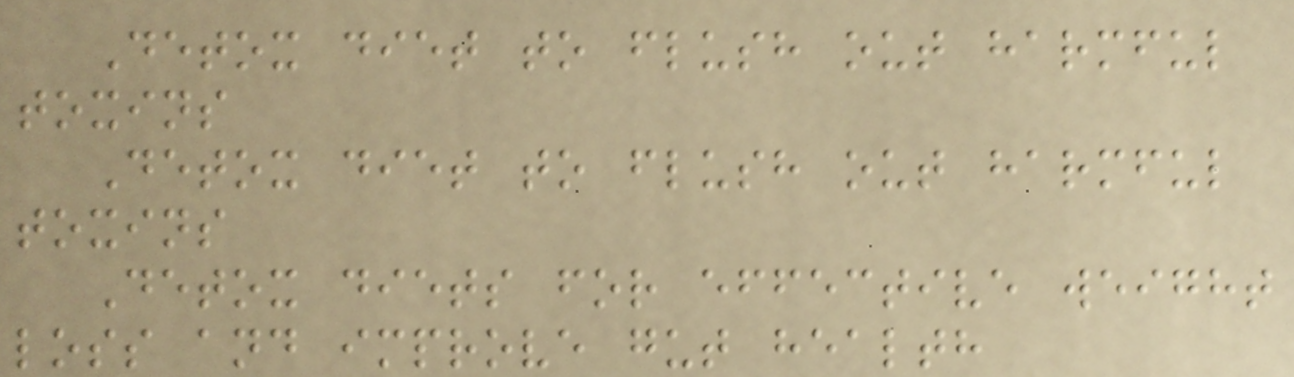Detox diet to flush out harmful
toxins
Detox diet to flush out harmful
toxins
Detox diets for effective weight
loss and improve gut health
